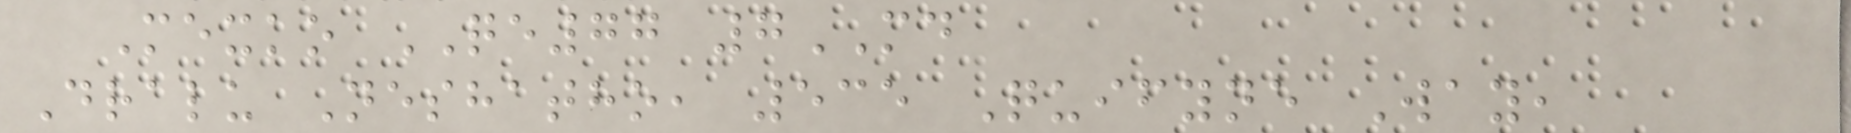Mexko QE77 7MD
Dralu Neshatho, 535 Quifyne Way,
